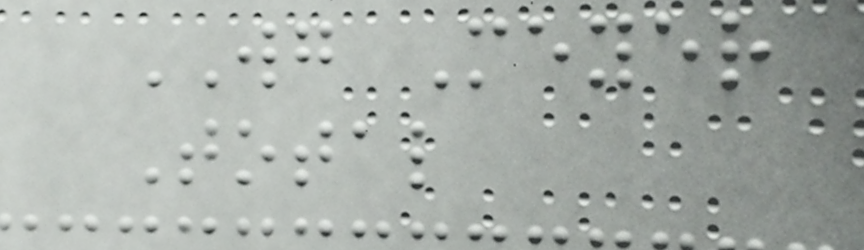WG Meyer
Total
